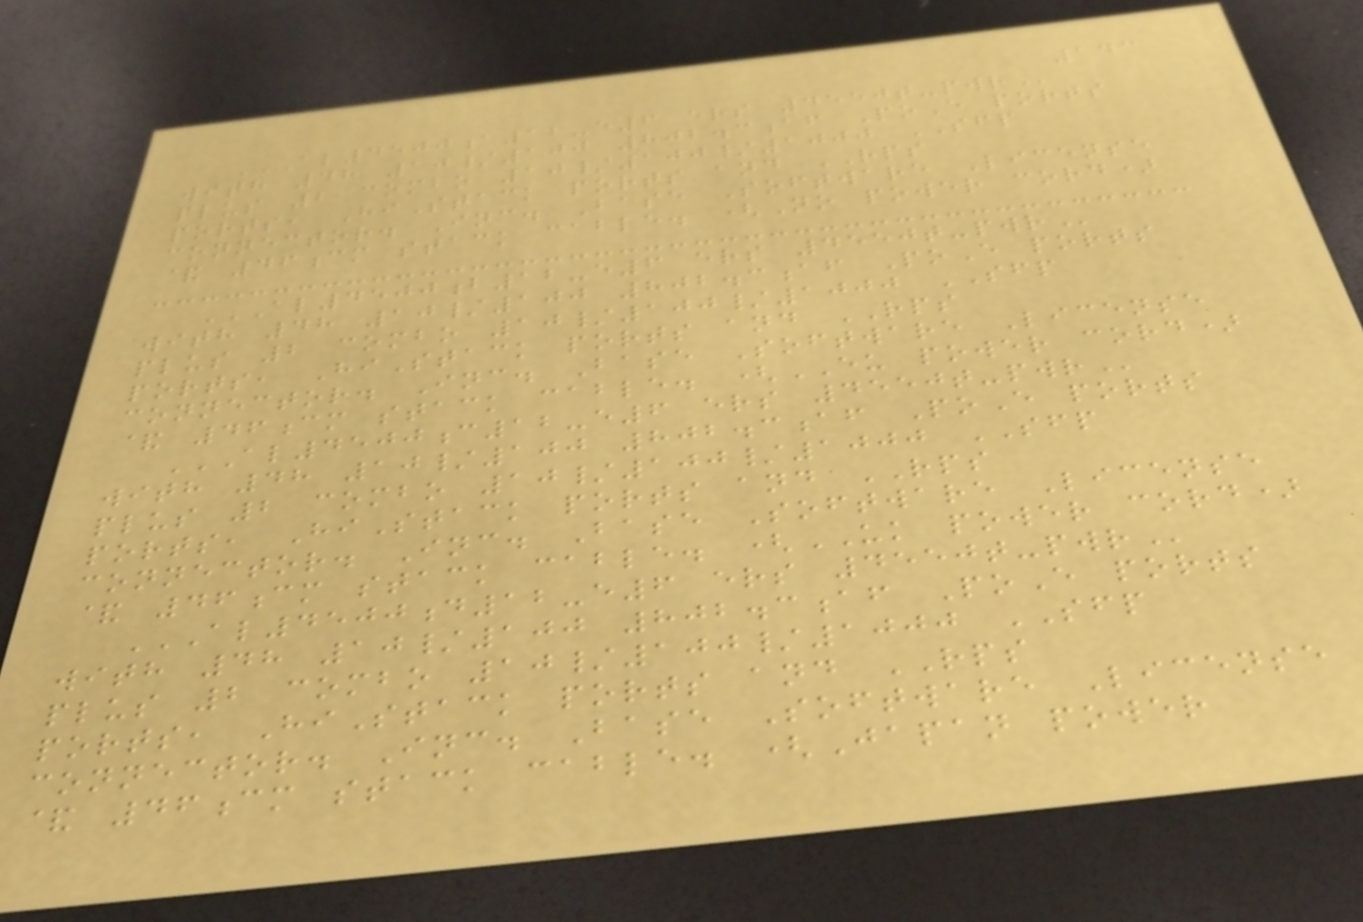143
AL4500A12-E6 ERS 4550T-PWR
with 48 10/100 802.3af PoE ports
plus 2 combo 10/100/1000 SFP
ports, HiStack ports and RPS
connector. Inc. Base Software License
& 46cm stack cable. (No power cord)
AL4500B12-E6 ERS 4550T-PWR
with 48 10/100 802.3af PoE ports
plus 2 combo 10/100/1000 SFP
ports, HiStack ports and RPS
connector. Inc. Base Software License
& 46cm stack cable. (EU power cord)
AL4500C12-E6 ERS 4550T-PWR
with 48 10/100 802.3af PoE ports
plus 2 combo 10/100/1000 SFP
ports, HiStack ports and RPS
connector. Inc. Base Software License
& 46cm stack cable. (UK power cord)
AL4500D12-E6 ERS 4550T-PWR
with 48 10/100 802.3af PoE ports
plus 2 combo 10/100/1000 SFP
ports, HiStack ports and RPS
connector. Inc. Base Software License
& 46cm stack cable. (Japan power
